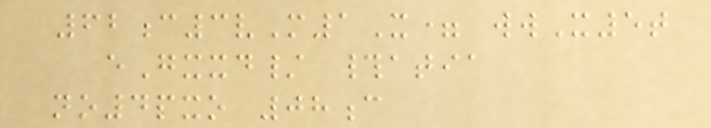62c3vM1X= wwX5t
eGxxd/ #atia
no4pxo 08c
